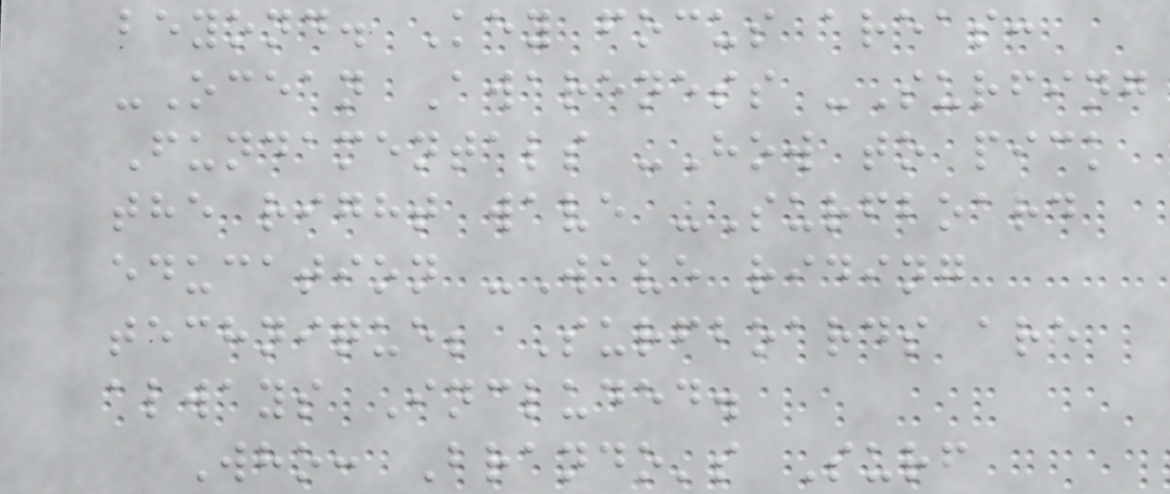beyond. Key focus areas:
-Ocean Awareness -Surfing
Fundamentals -How to pick
the right wave -Surfboard
education -Wave riding
technique; Surfboards are
always Included.
Who: Brando's Surf
